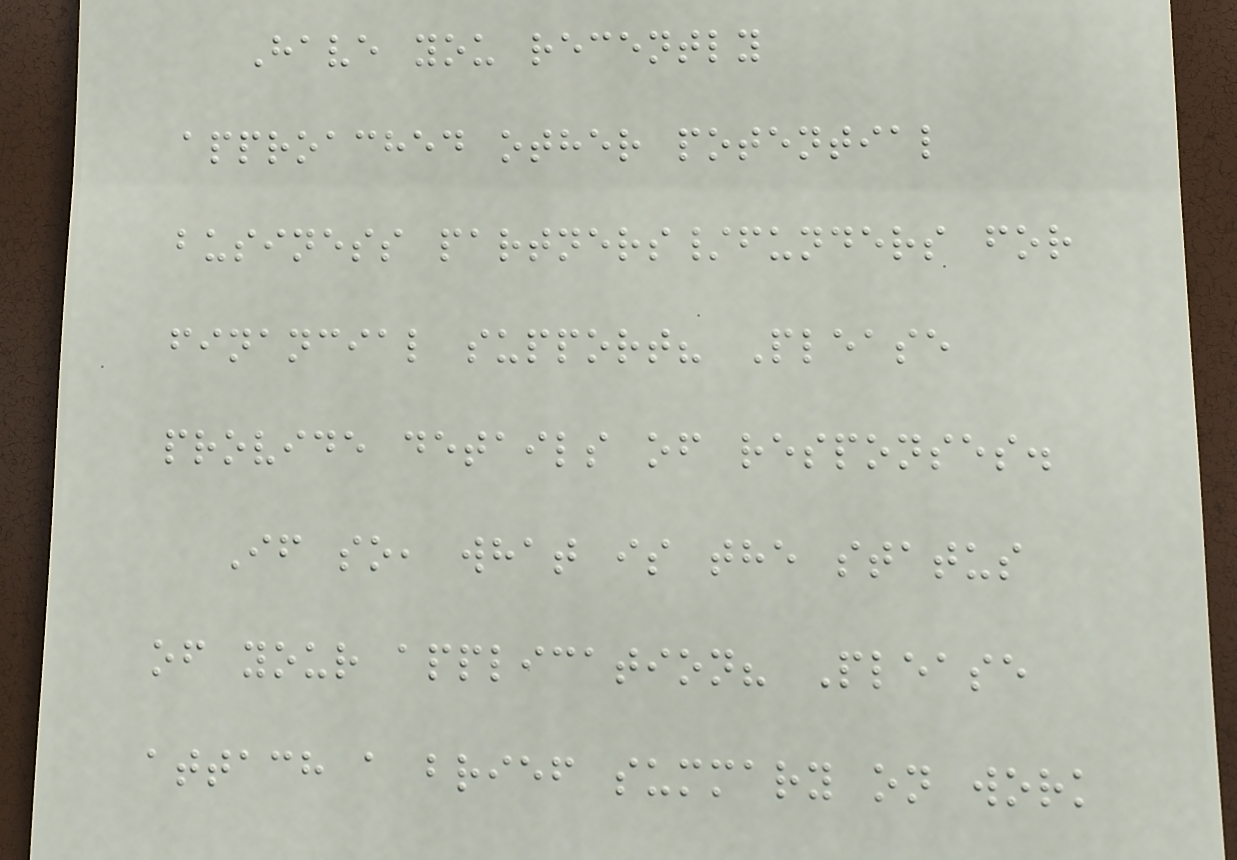Have you recently
approached other potential
business partners/funders for
financial support? Please
provide details of responses.
If so, what is the status
of your application? Please
attach a brief summary on work
